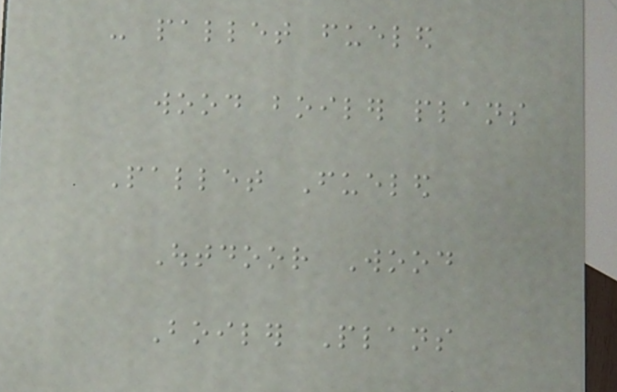- pallet fueled
wood boiler plans
Pallet Fueled
Outdoor Wood
Boiler Plans
